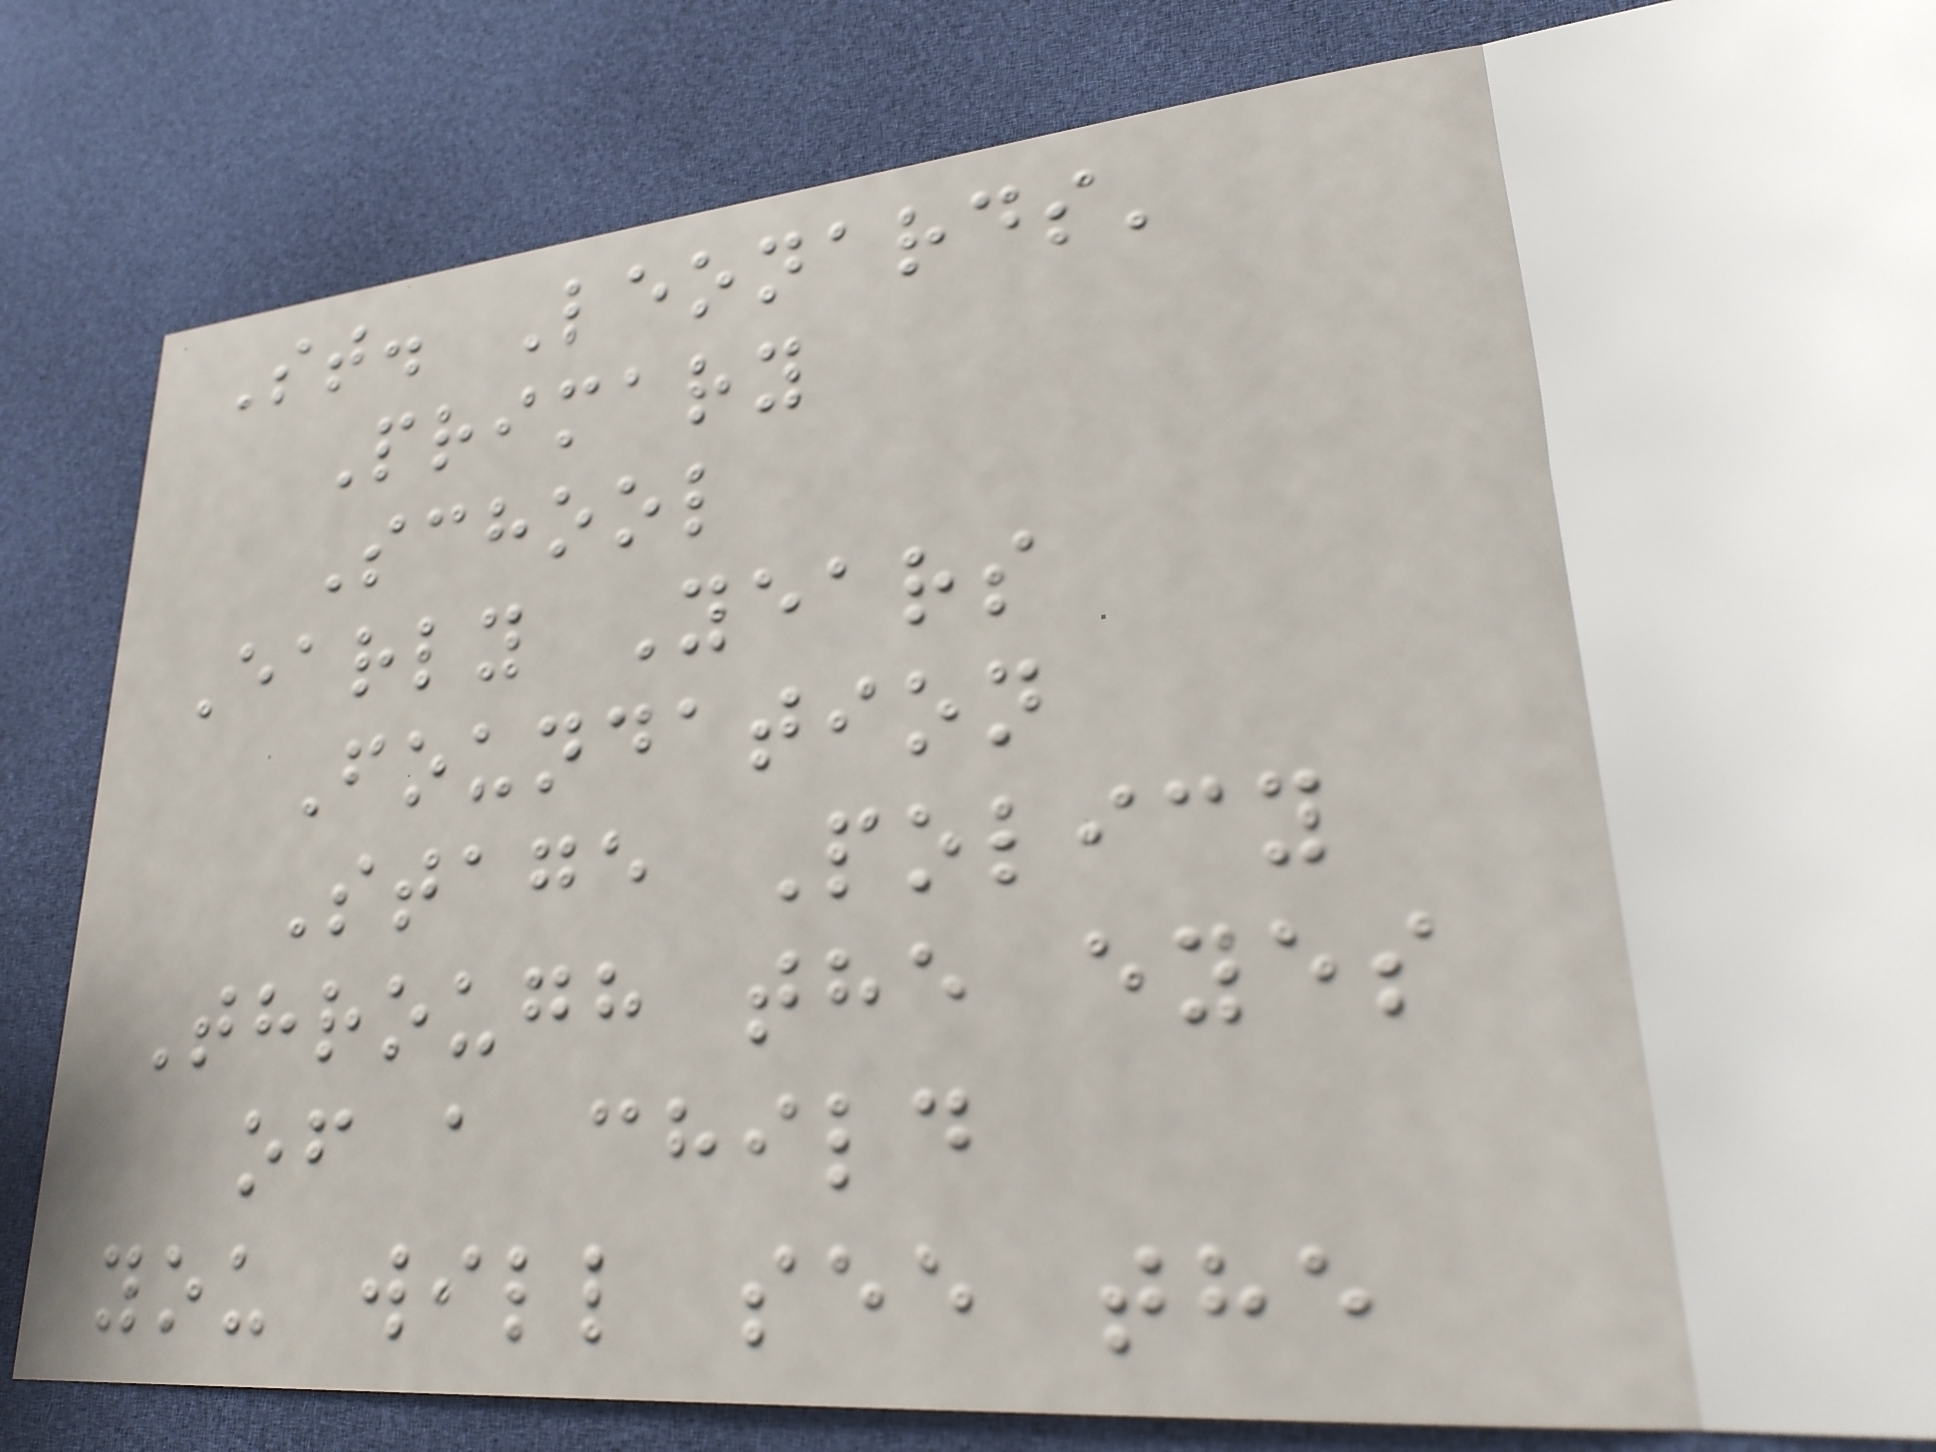St. Leonards'
Primary
School
Early Years
Foundation
Stage Policy
Through the eyes
of a child
you will see the
